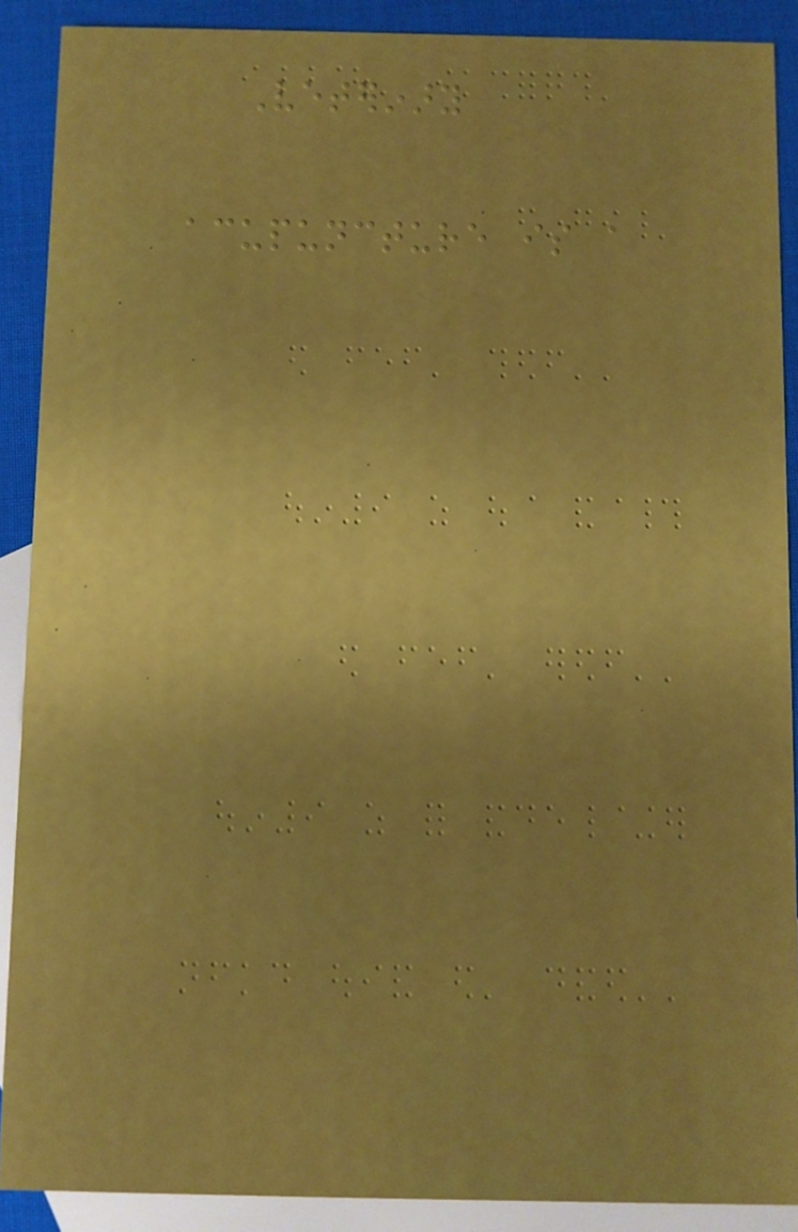Veterinary
acupuncture is a
